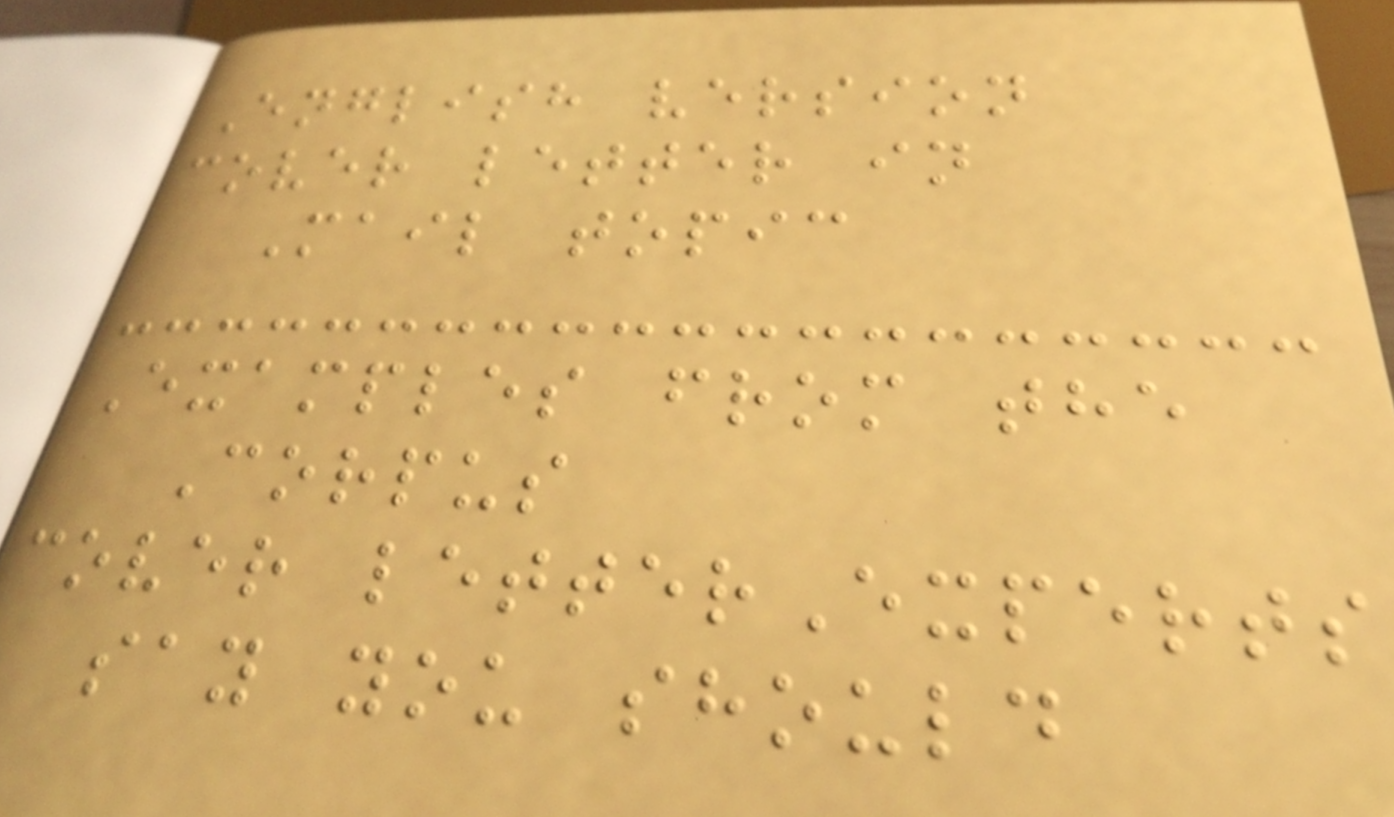English version
cover letter in
Mail topic
Examples from the
Corpus
cover letterExperts
say you should
